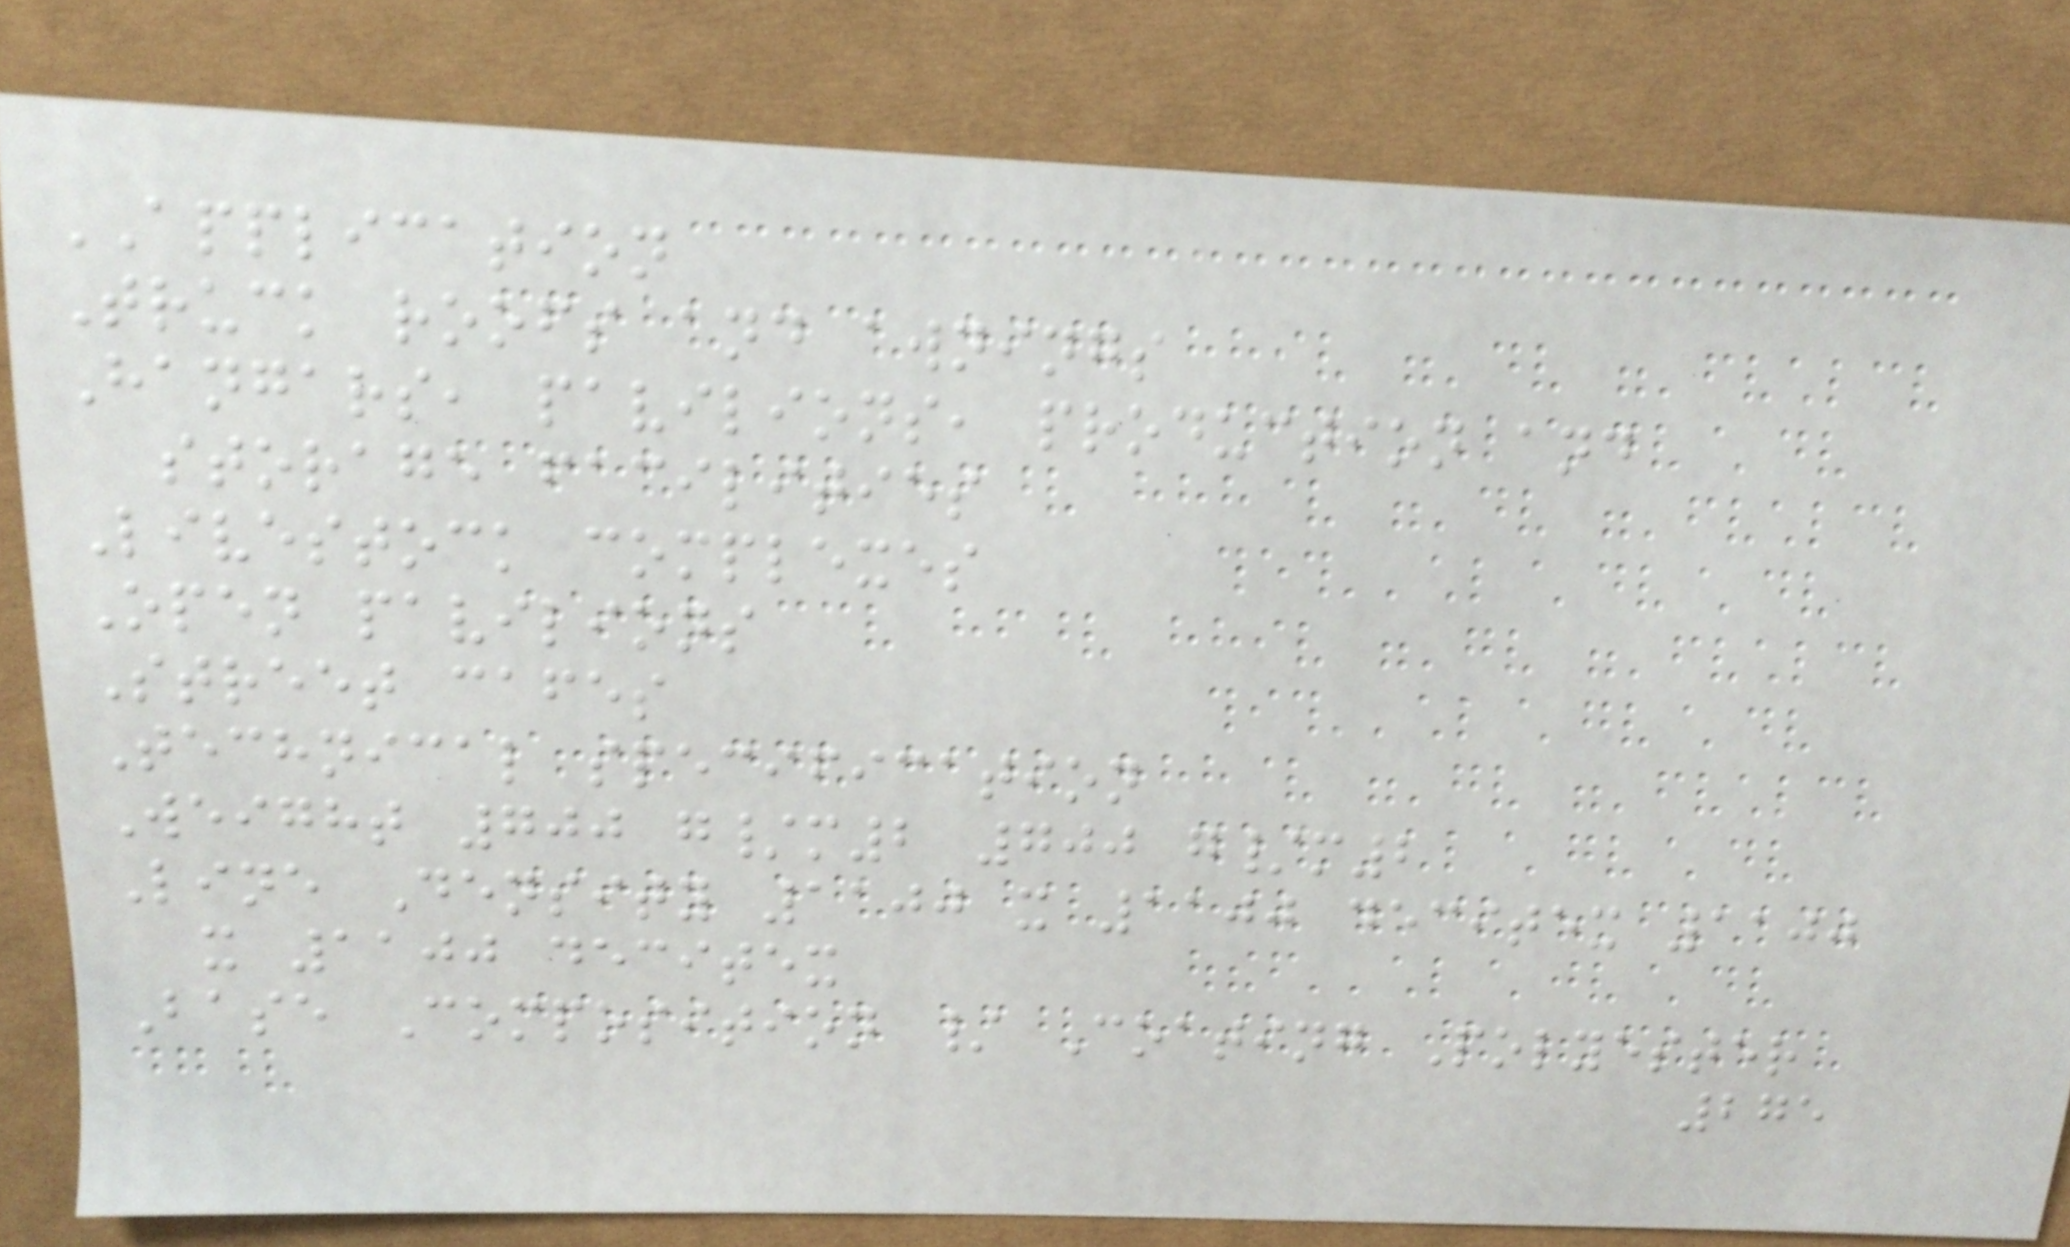APPLICATION
Truck roofs and awnings
Hangars, pavilions, production and
storage facilities
Livestock complexes
Open pavilions
Street cafes
Technical specification
Weight 700 g/m2 700 g/m2
Line Density 1100 x 1100 decitex 1100
x 1100 decitex
Base Composition / Coating Polyester
275
